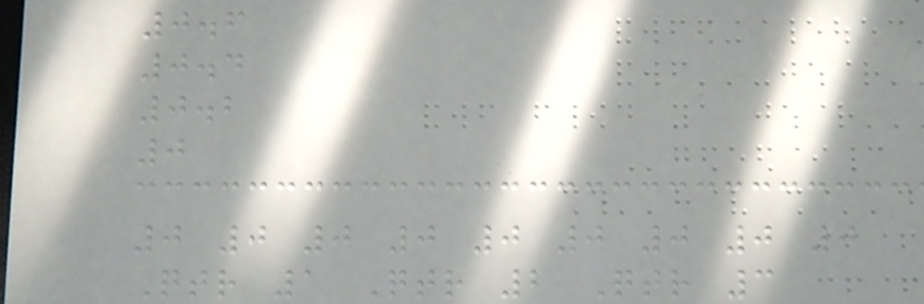0.6
0.4
0.2
0
0 0 0 0 0 0 0 0 0
Qtr 1 Qtr 2 Qtr 3
